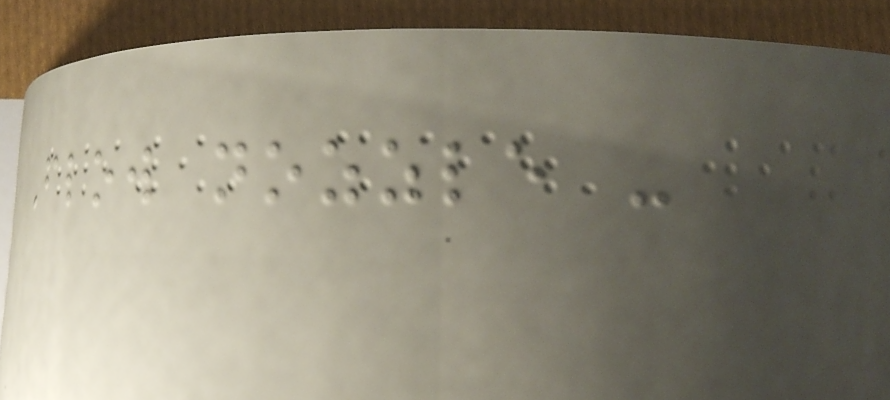Flow nozzle -
